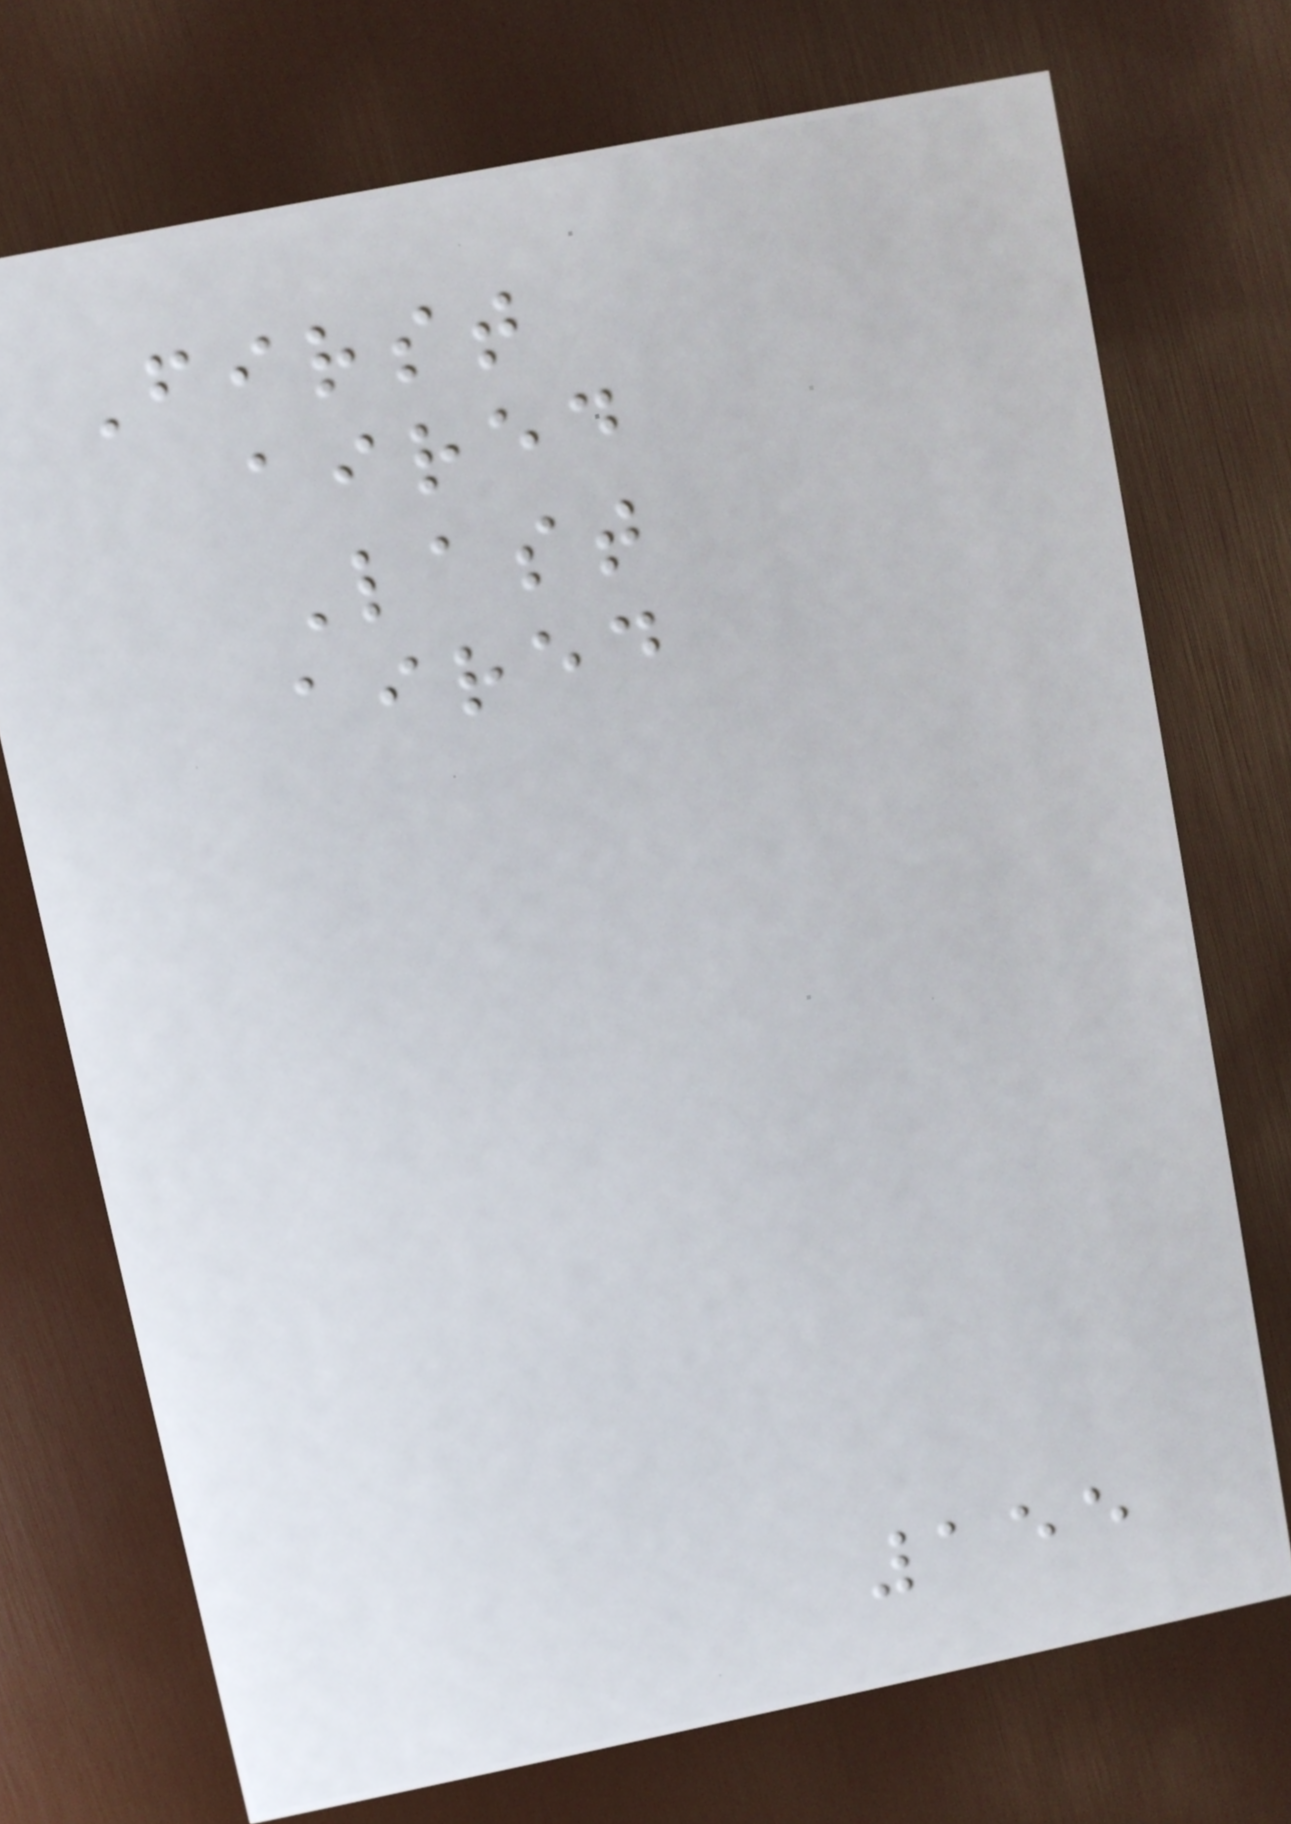First
aired
Last
aired
155
